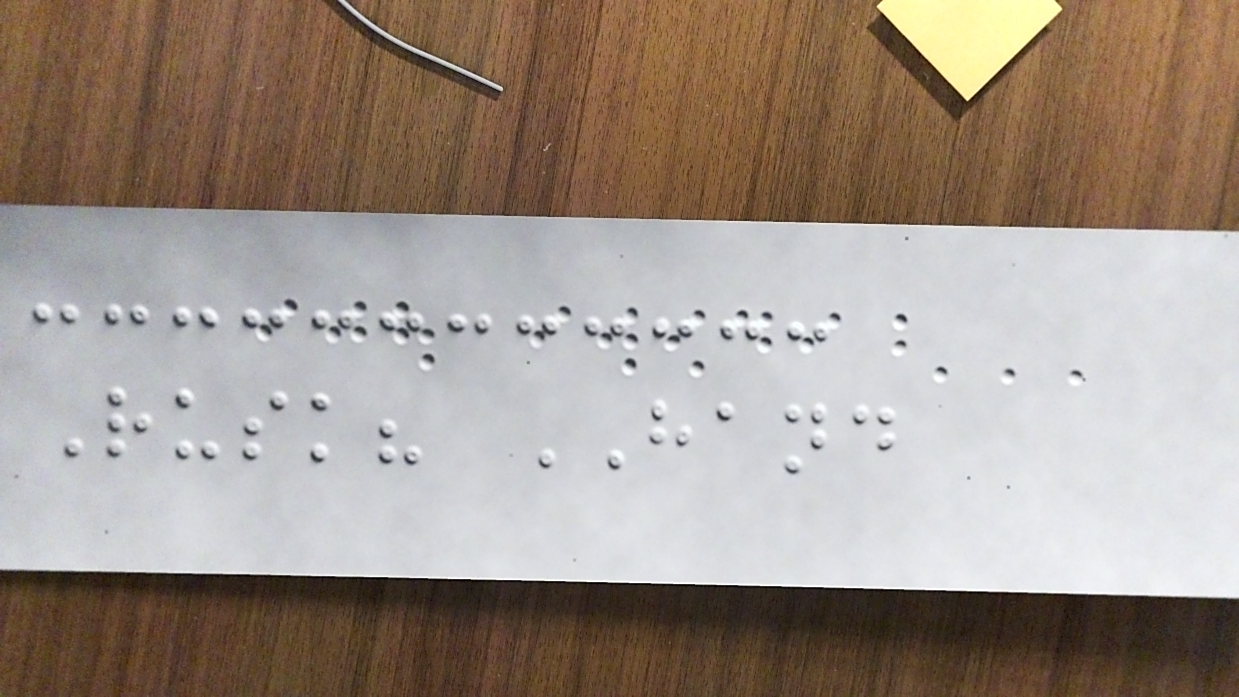Rusk? HAND
